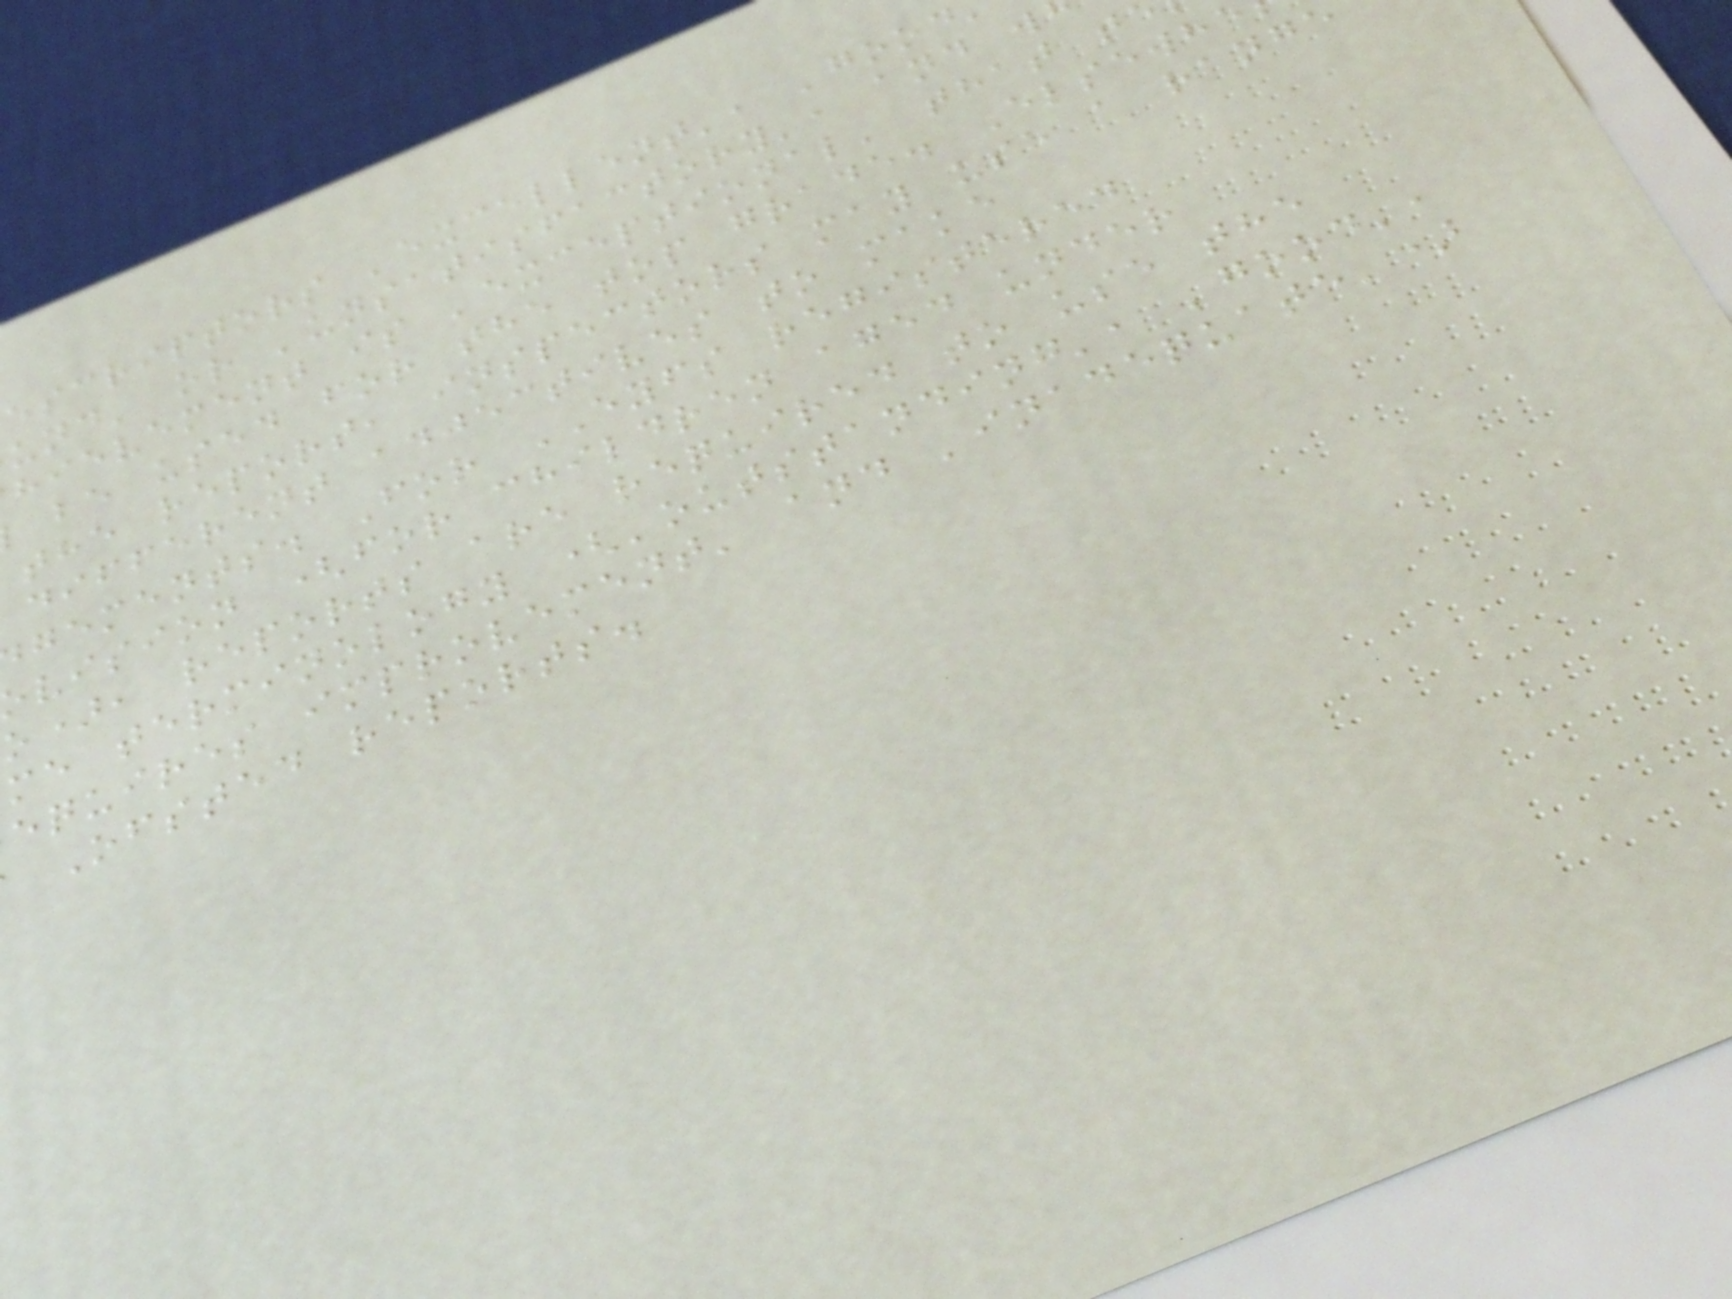escriptors 'excellent', 'good
und' or 'unsatisfactory', and w
hievement is 'exceptional' that t
be used for the top grade. Elsewh
the report, inspectors may use a range
different adjectives to make
gements. For EYFS registered
vision (for children aged under
o), reports are required to use the
me terminology ('outstanding', 'good',
equires improvement' and 'inadequate')
Ofsted reports.
